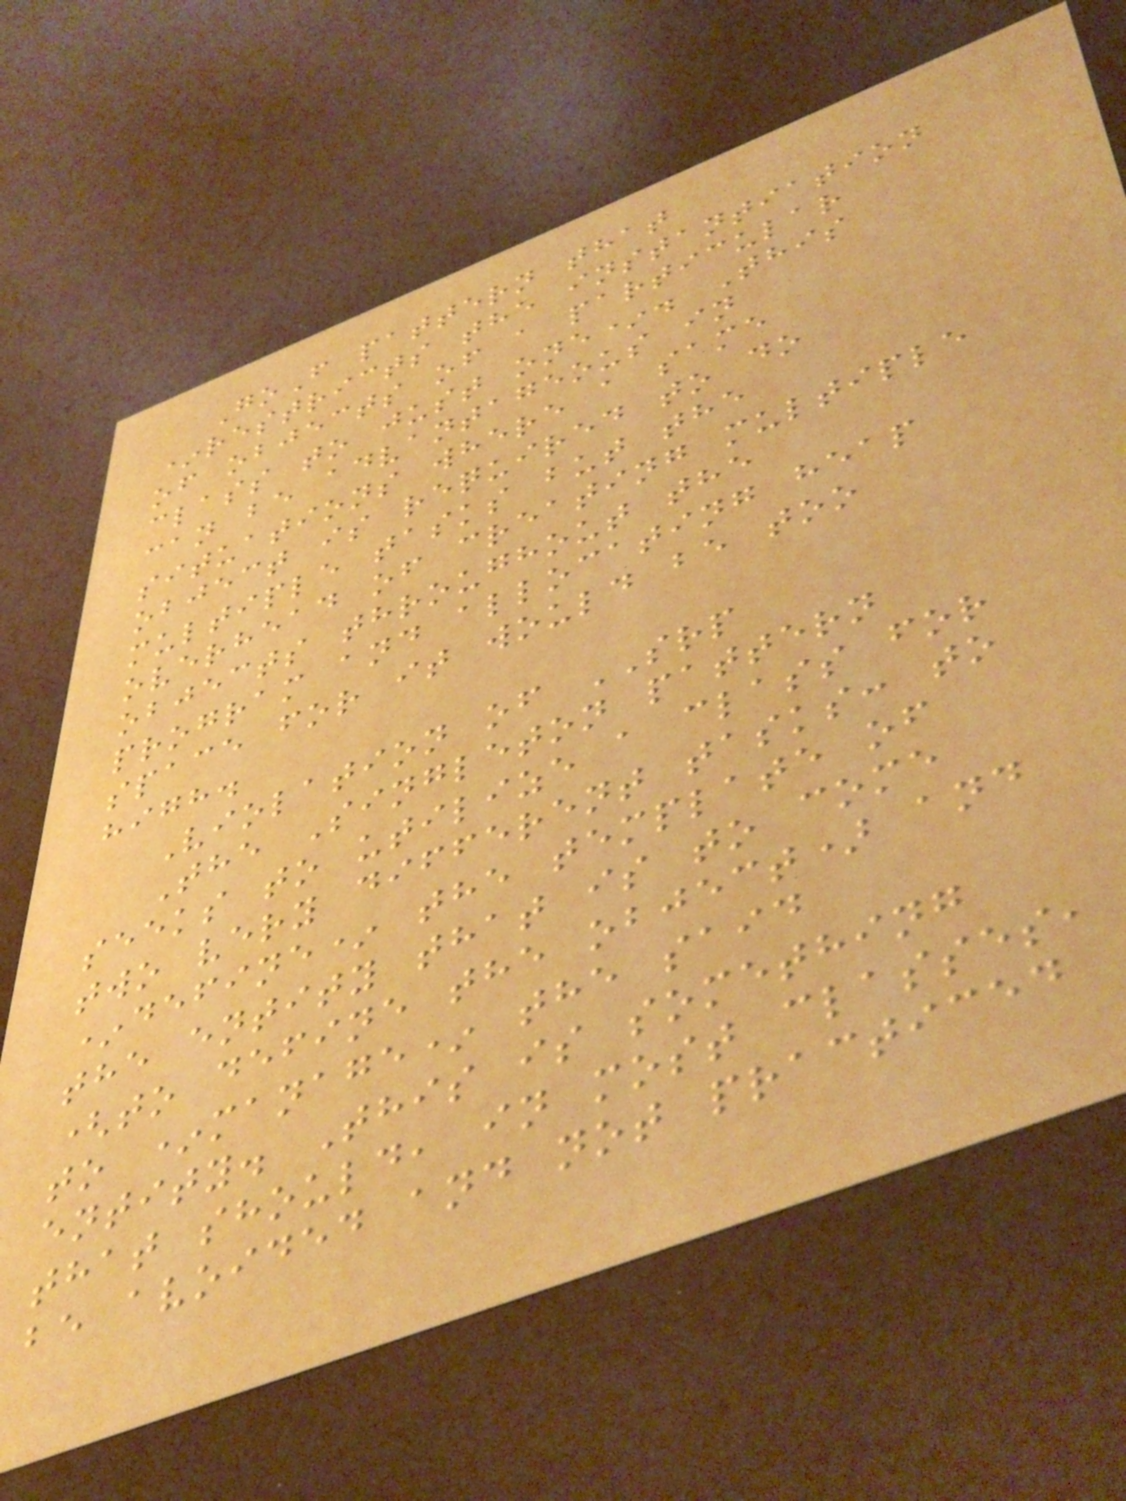GoF pattern that
*restricts the instantiation
of objects of a particular
class to just one*. This
can be advantageous in
situations where a same
object is required to do
multiple tasks but the
overhead of creating multiple
objects throughout the
program and allocating heap
space for it would be too
high.
Violation of SRP
The Singleton pattern
seeks to utilize a class for
two very different tasks: to
*define* the template of
the entity that is to come
(to define the object) and
to *manage* the said
entity. This is something
that should, in most classes,
be avoided and not practiced
